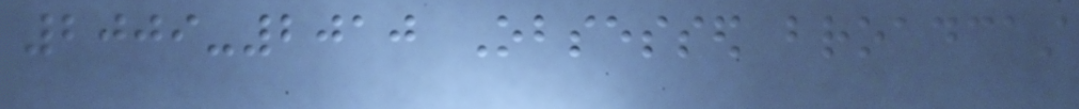2009-2010 Obsessed broadcast
